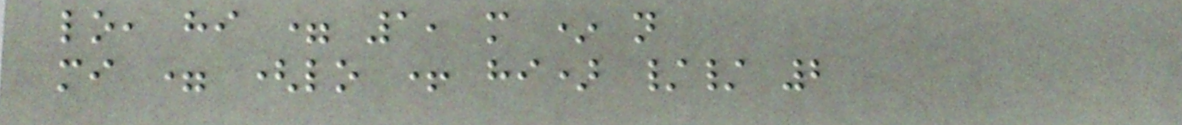lo, hi = 1, m * n
mi = (lo + hi) // 2
